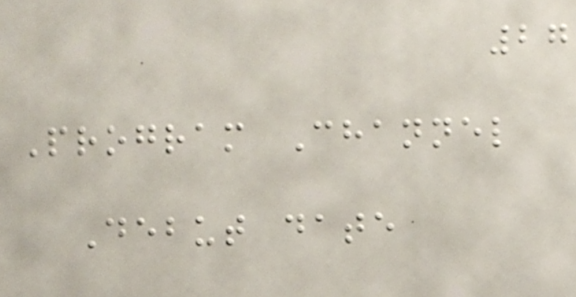27
Program Channel
Debut date
